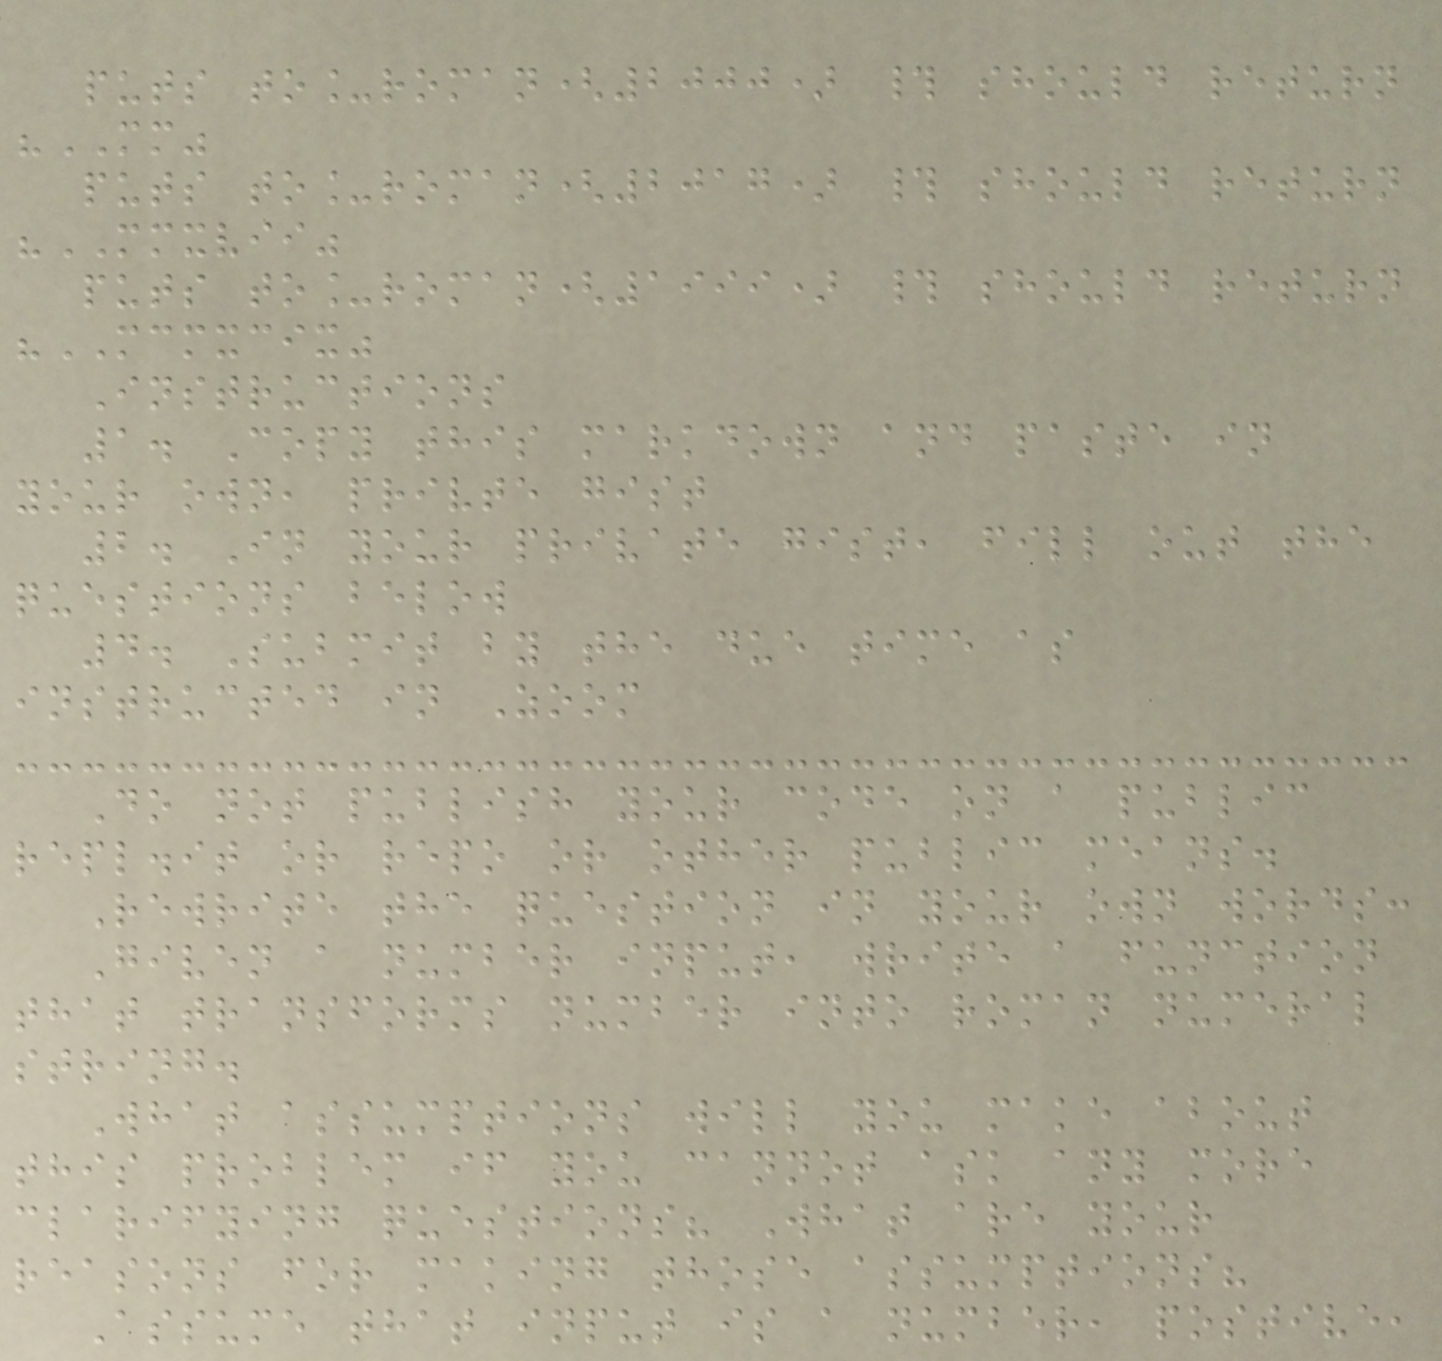puts to_roman(2000) # should return
"MM"
puts to_roman(2017) # should return
"MMXVII"
puts to_roman(1999) # should return
"MCMXCIX"
Instructions
1. Copy this markdown and paste in
your own, privte gist
2. In your private gist, fill out the
questions below
4. Submit by the due time as
instructed in Zoom
Do not publish your code on a public
repl.it or repo or other public means.
Rewrite the question in your own words:
Given a number input, write a function
that transforms number into roman numeral
string.
What assumptions will you make about
this problem if you cannot ask any more
clarifying questions? What are your
reasons for making those assumptions?
Assume that input is a number, postive,
